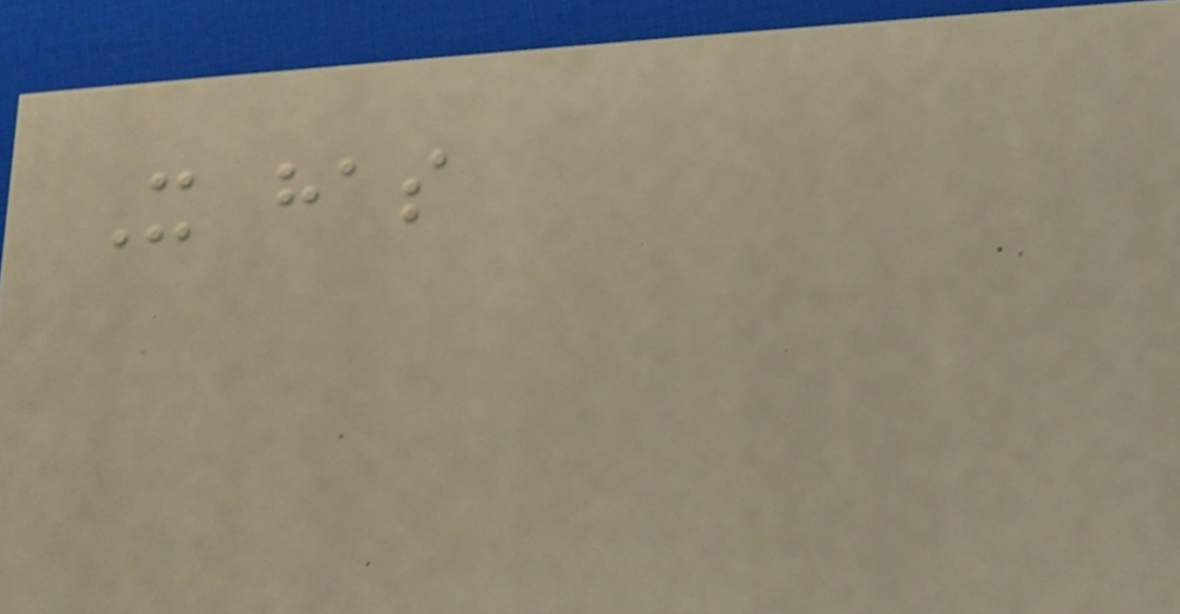It has
